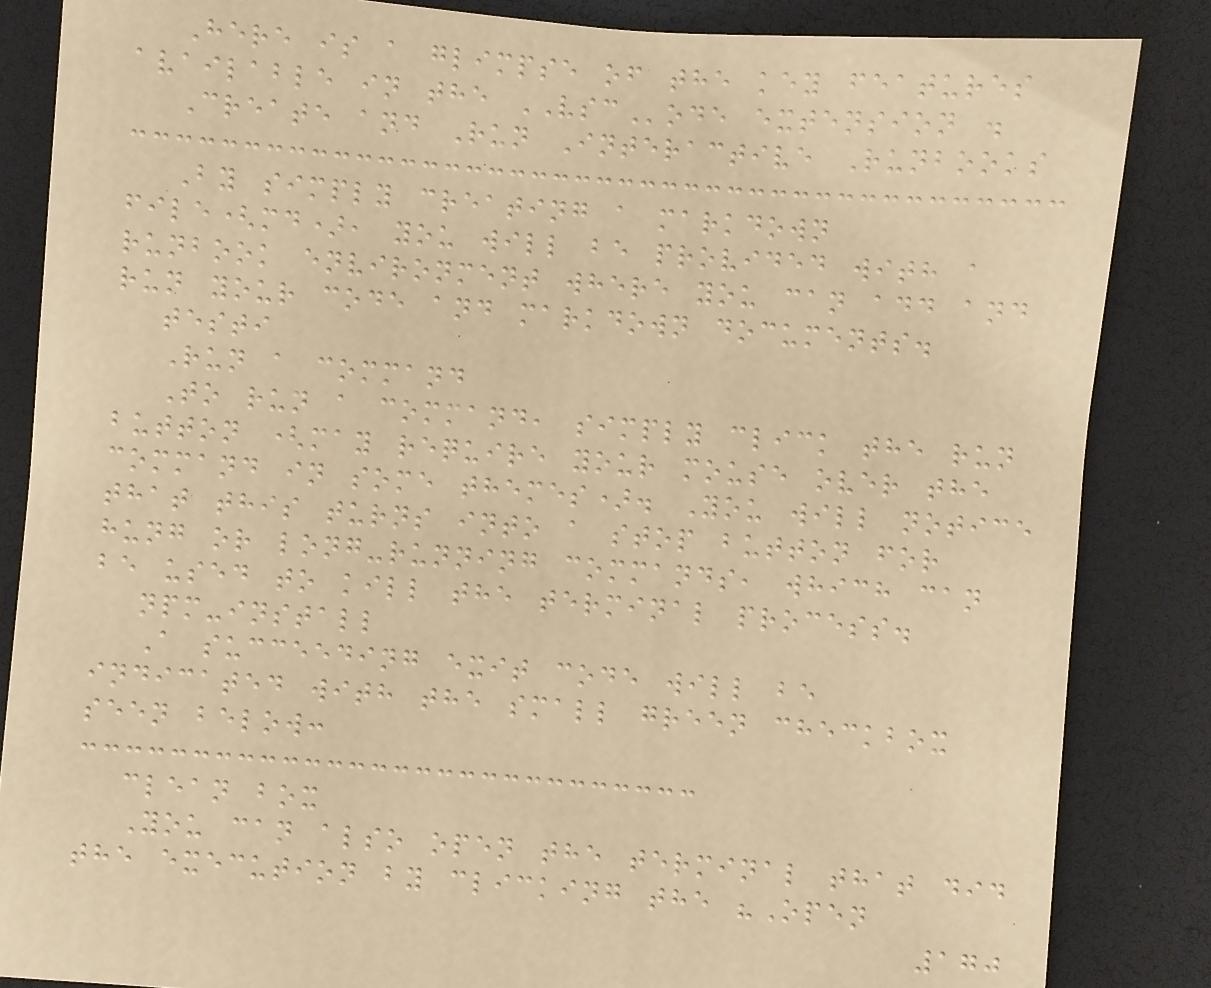Here is a glimpse of the key features
available in the VSCode extension .
Create and Run Interactive Runbooks
By simply creating a markdown
file(md), you will be provided with a
runbook environment where you can add and
run your code and markdown documents.
testi
Run a command
To run a command, simply click the run
button (may require your mouse over the
command in some themes). You will notice
that this turns into a stop button for
hung or long-running commands, which can
be used to kill the terminal process.
npm-install
A succeeding exit code will be
indicated with the small green checkbox
seen below:
clean box
You can also open the terminal that did
the execution by clicking the "Open
170
